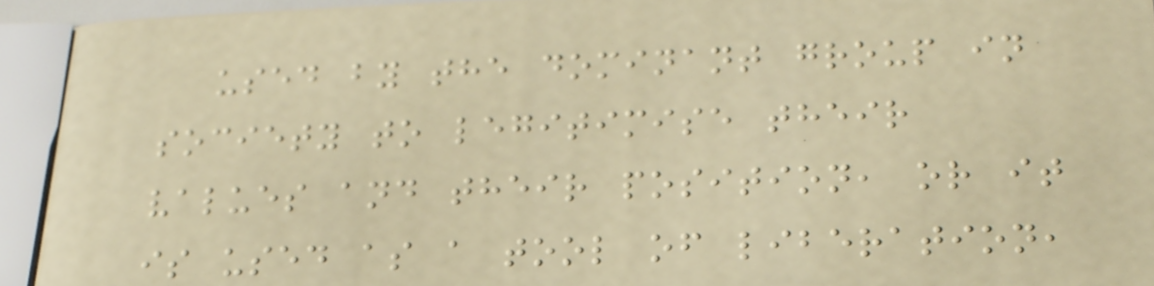used by the dominant group in
society to legitimise their
values and their position, or it
is used as a tool of liberation,
